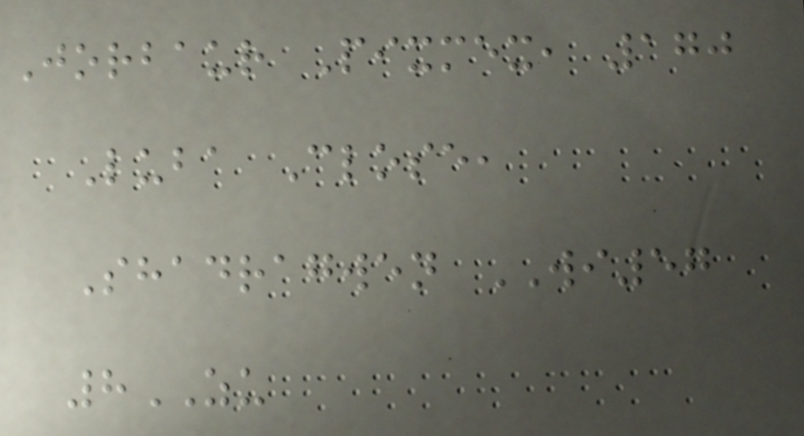Jorbaur Pixmex, 170
Luba Close,
Shadragwen WI57
8ZU
